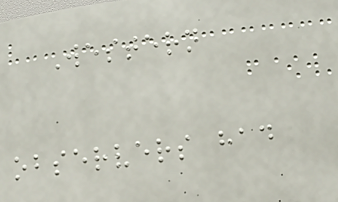Western
observers had
